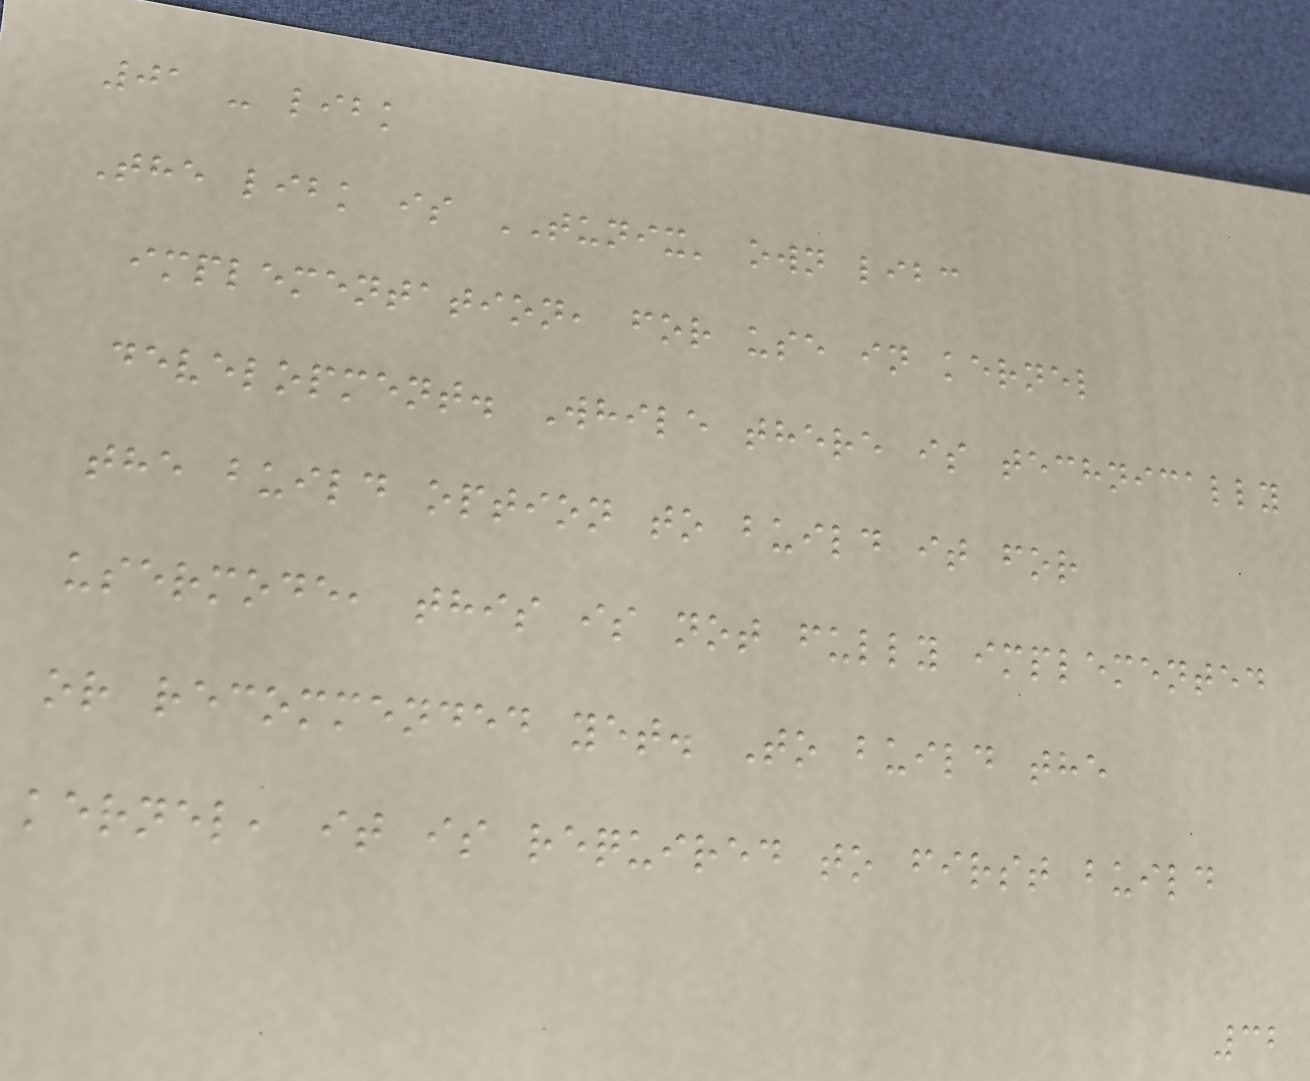01 - libk
The libk is TUNIX' own libc
implementation, for use in kernel
development. While there is technically
the build option to build it for
usermode, this is not fully implemented
or recommended yet. To build the
kernel, it is required to first build
32
